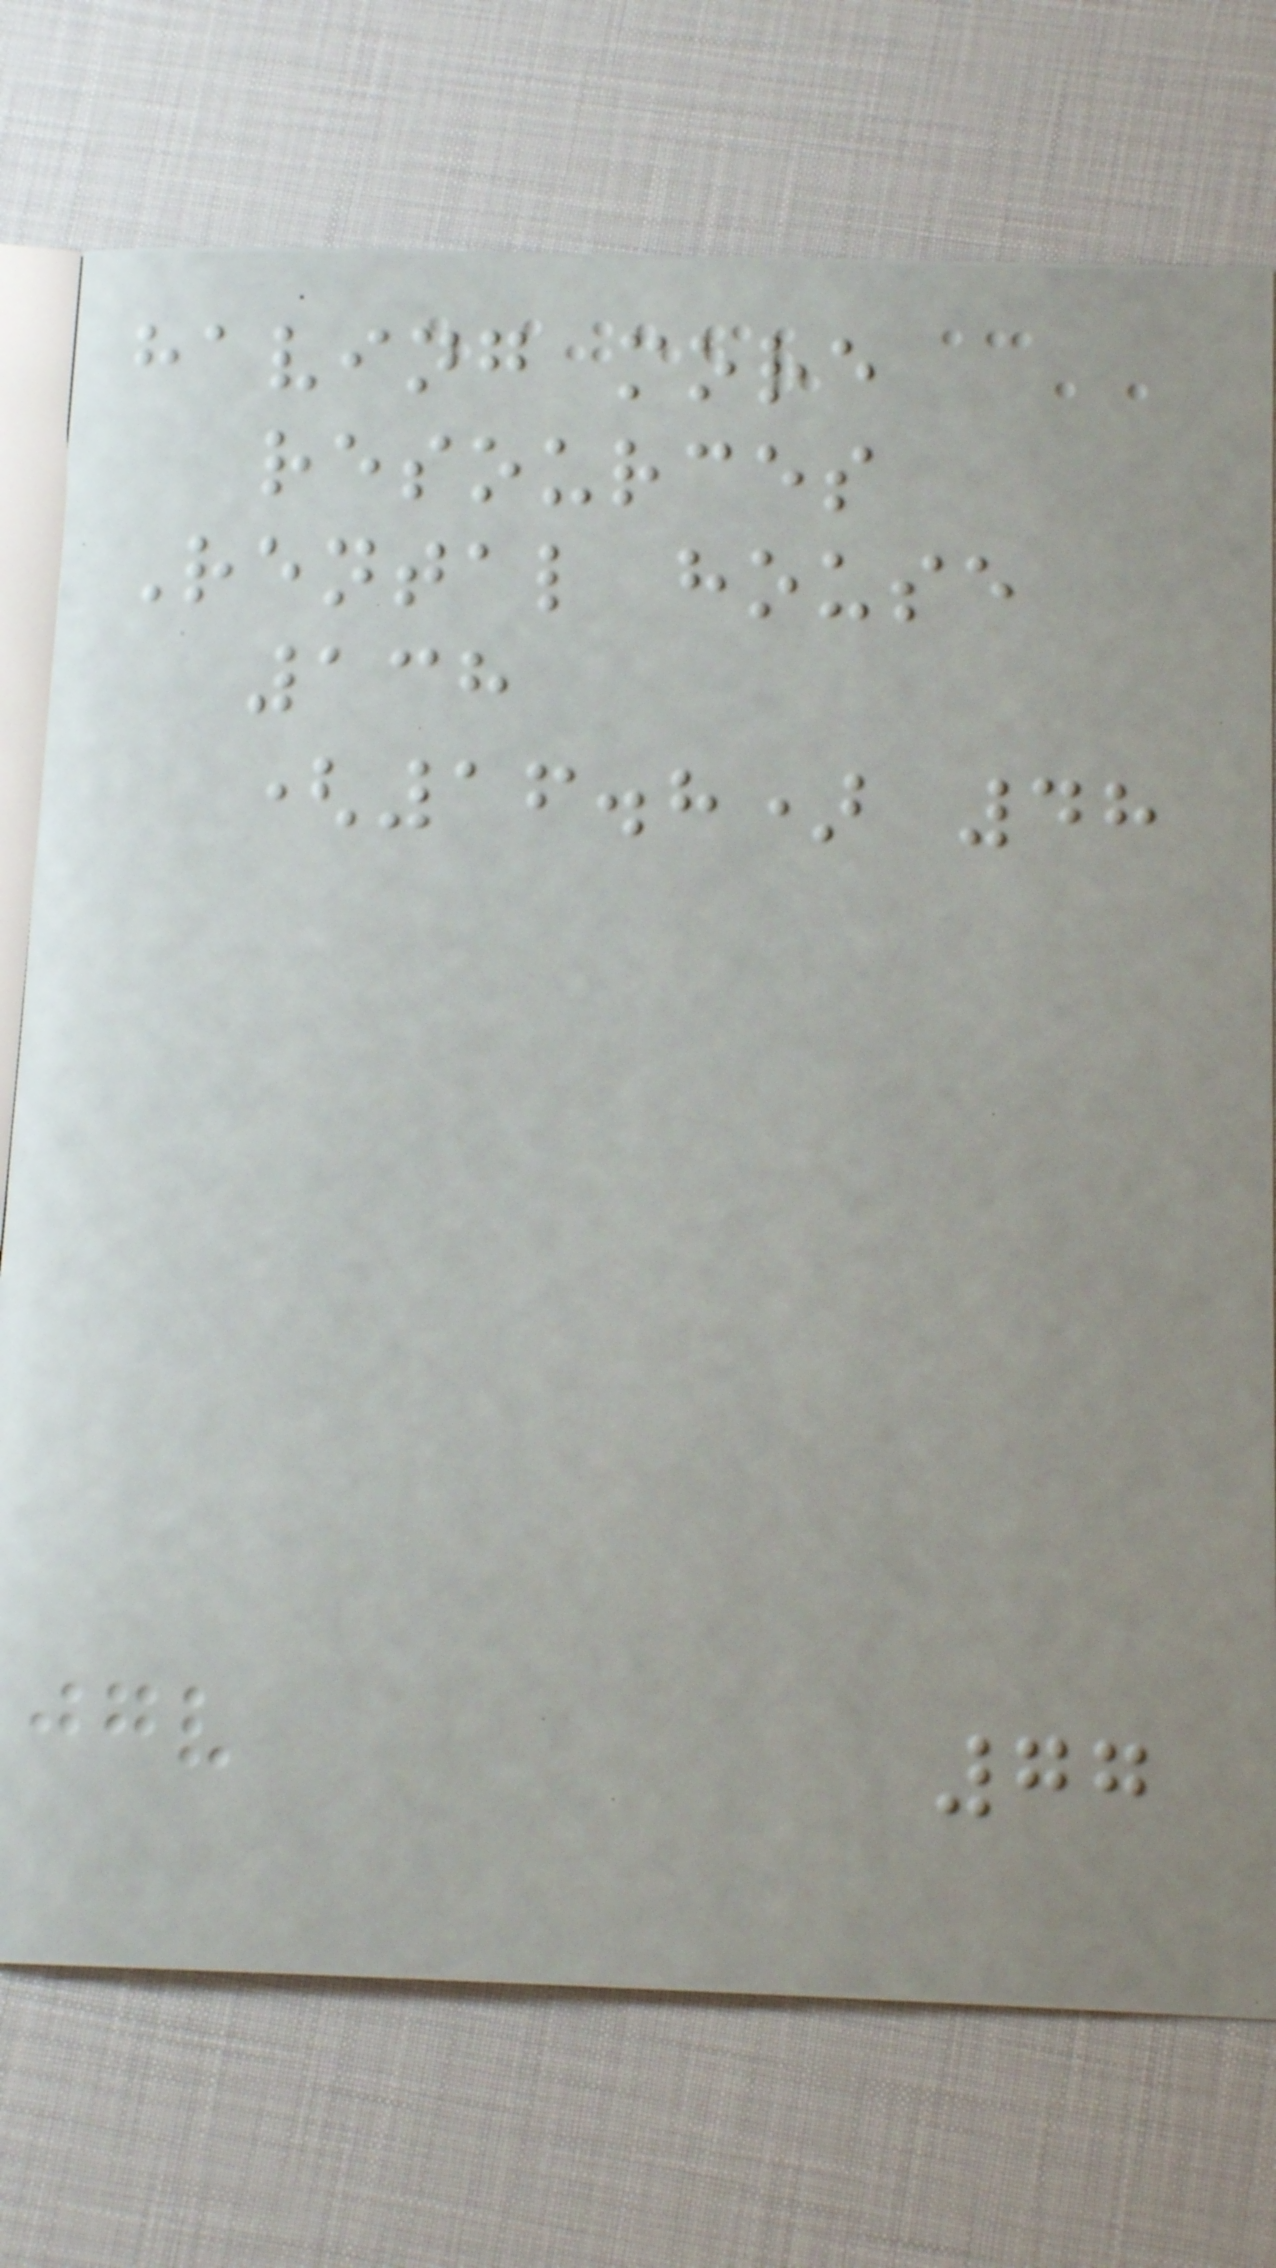having more
resources
Rental house
138
(16.8) 48
77
